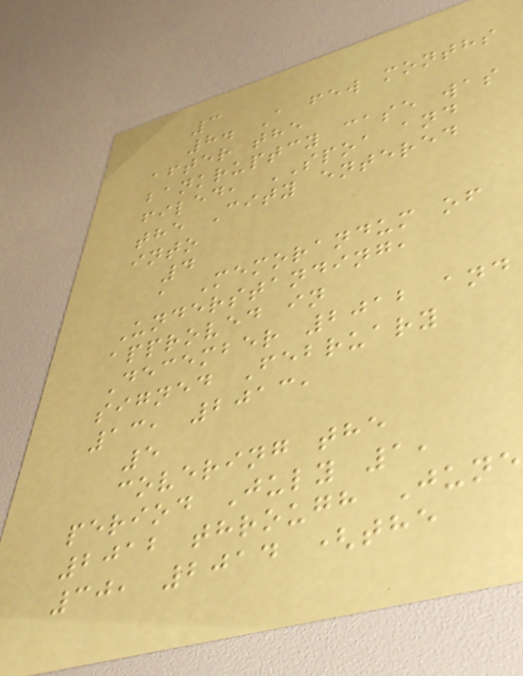3
8. A few months
after the
bankruptcy case was
filed, SPOA and
the City entered
into
4
a Memorandum of
Understanding,
approved in
December 2012 and
signed February
13, 2013,
5
covering the
period July 1,
2012 through June
30, 2014 (the
